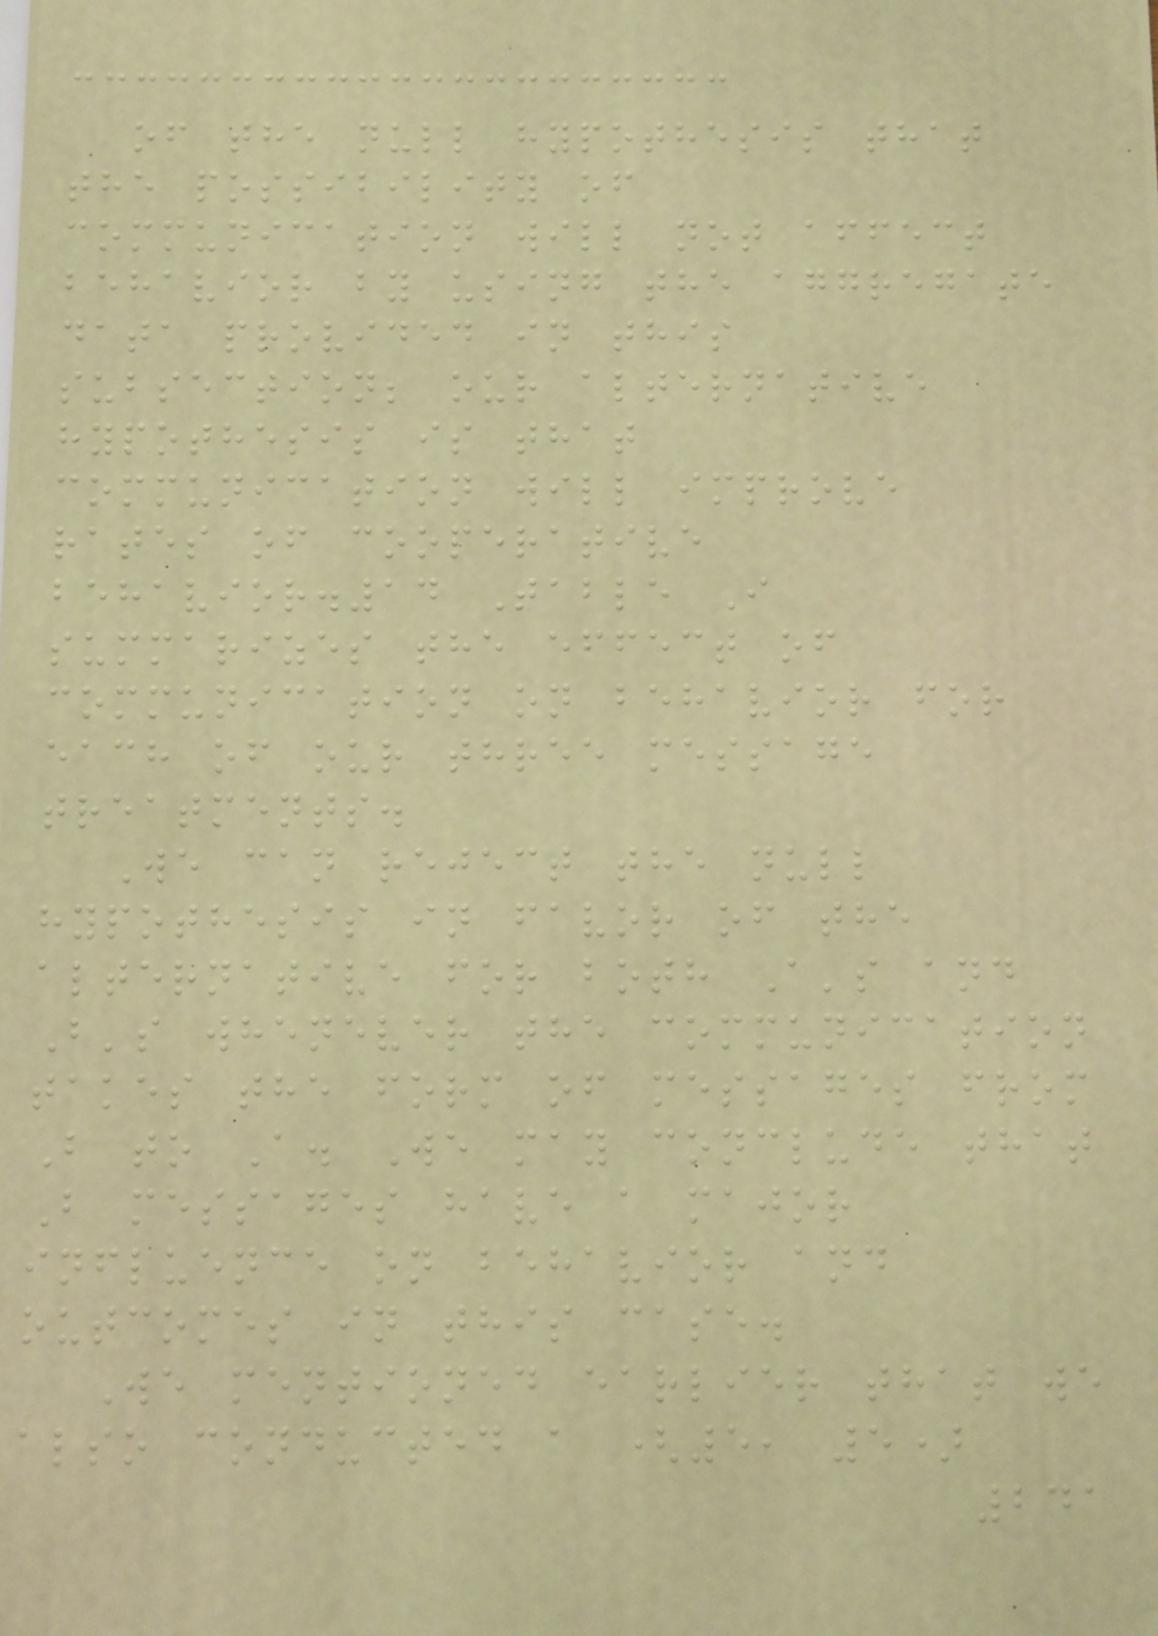of the null hypothesis that
the possibility of
communication will not affect
behavior by using the aggregate
data provided in this
subsection; our alternative
hypothesis is that
communication will improve
rates of cooperative
behavior.14 Table I
summarizes the effect of
communication on behavior for
each of our three message
treatments.
We can reject the null
hypothesis in favor of the
alternative for both A's and
B's whenever the communication
takes the form of messages from
B to A. We may conclude that
B messages have a major
influence on behavior and
outcomes in this case.
We mentioned earlier that we
also conducted a (5, 5)
241
